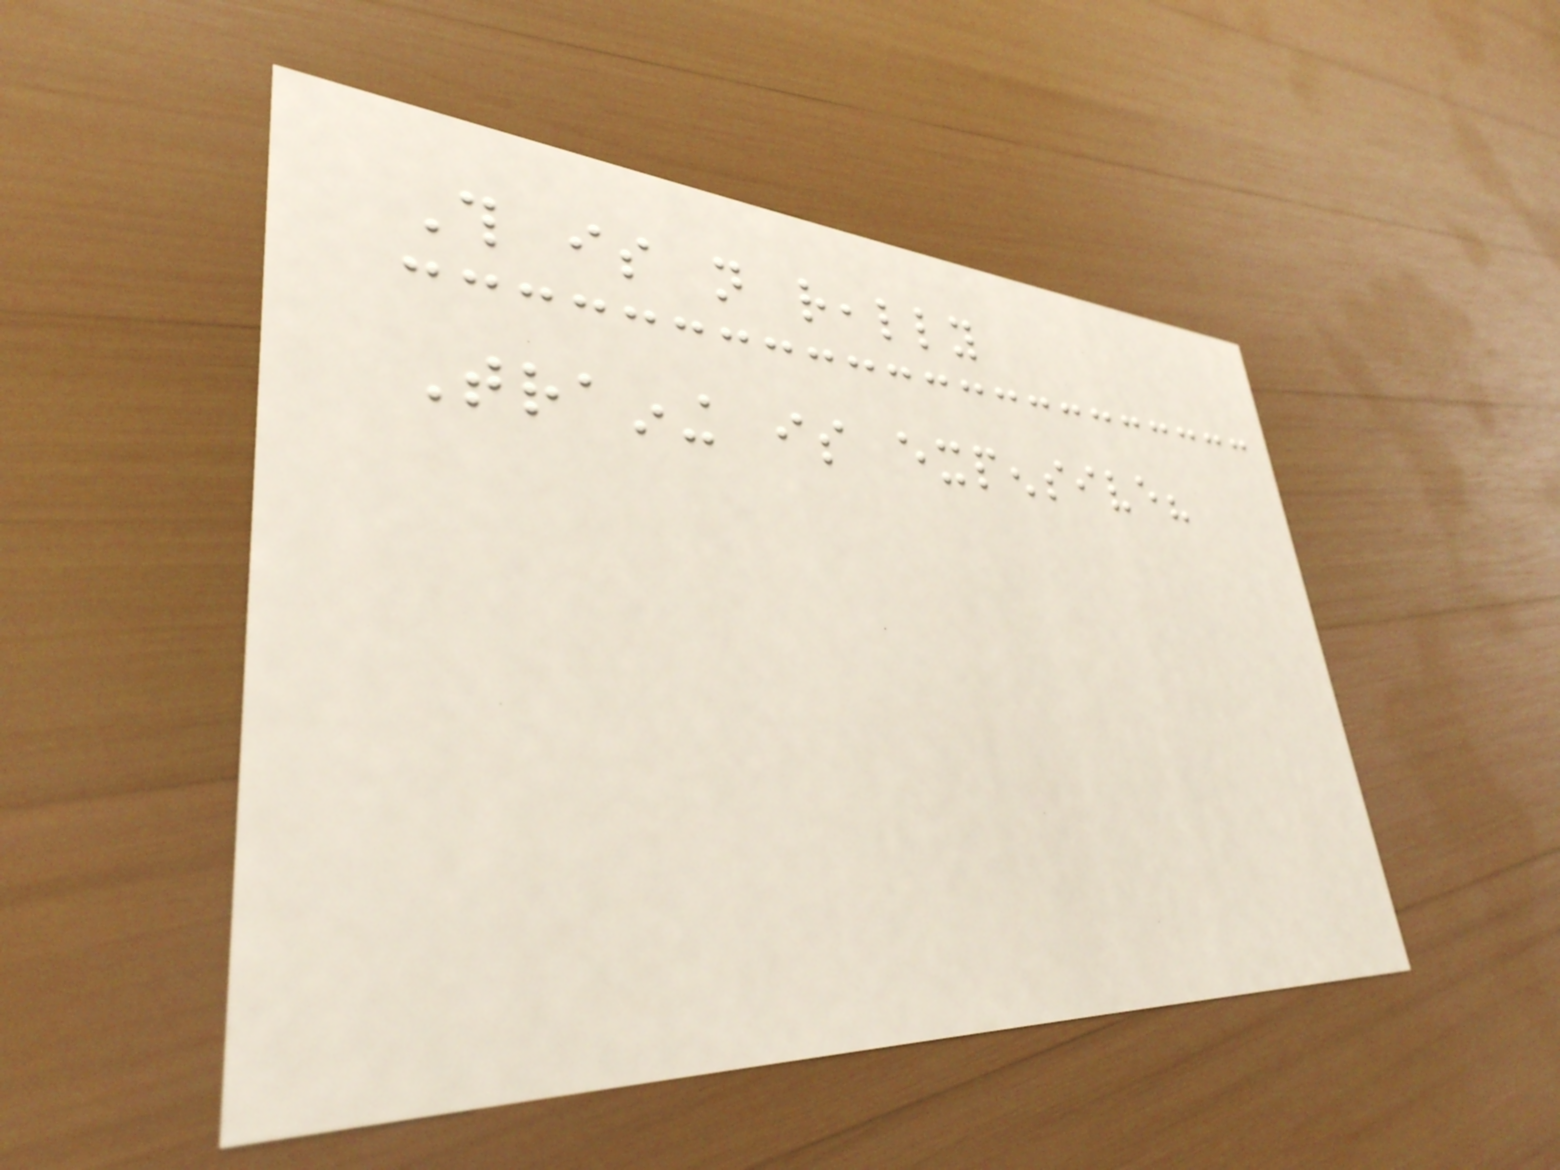This is not really
Training is expensive?
